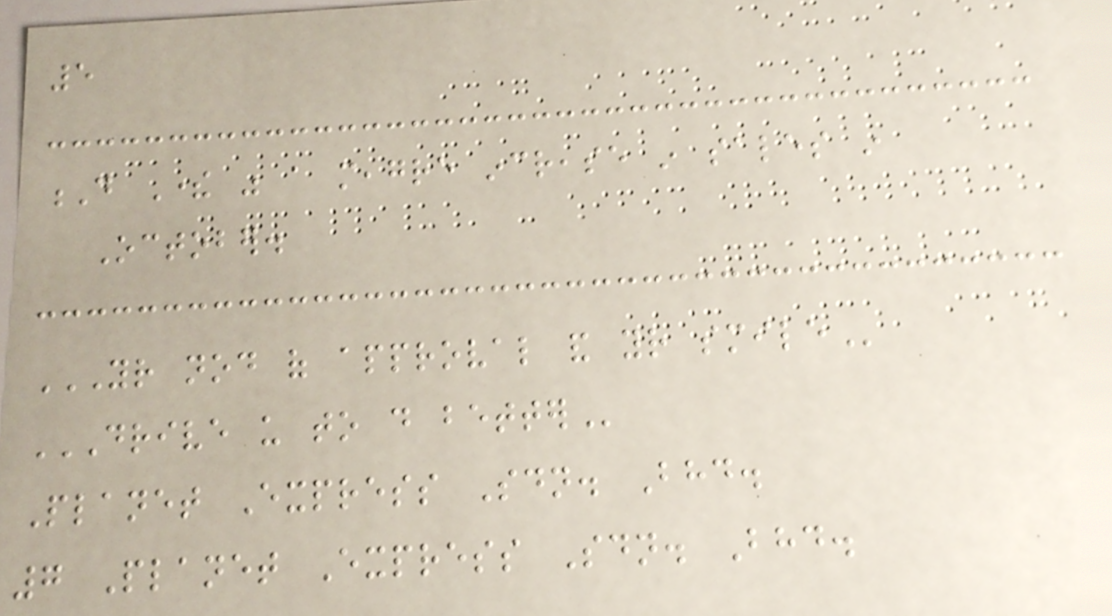5
D There was a meagre increase in sales in
October.
YOUR NOD OF APPROVAL AND YOUR SMILE
DRIVE US TO DO BETTER
Planet Express Sdn. Bhd.
7 Planet Express Sdn. Bhd.
